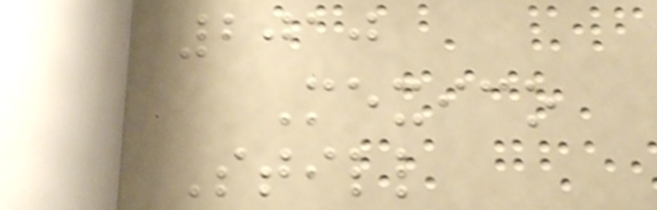2010
Mexico
Still
